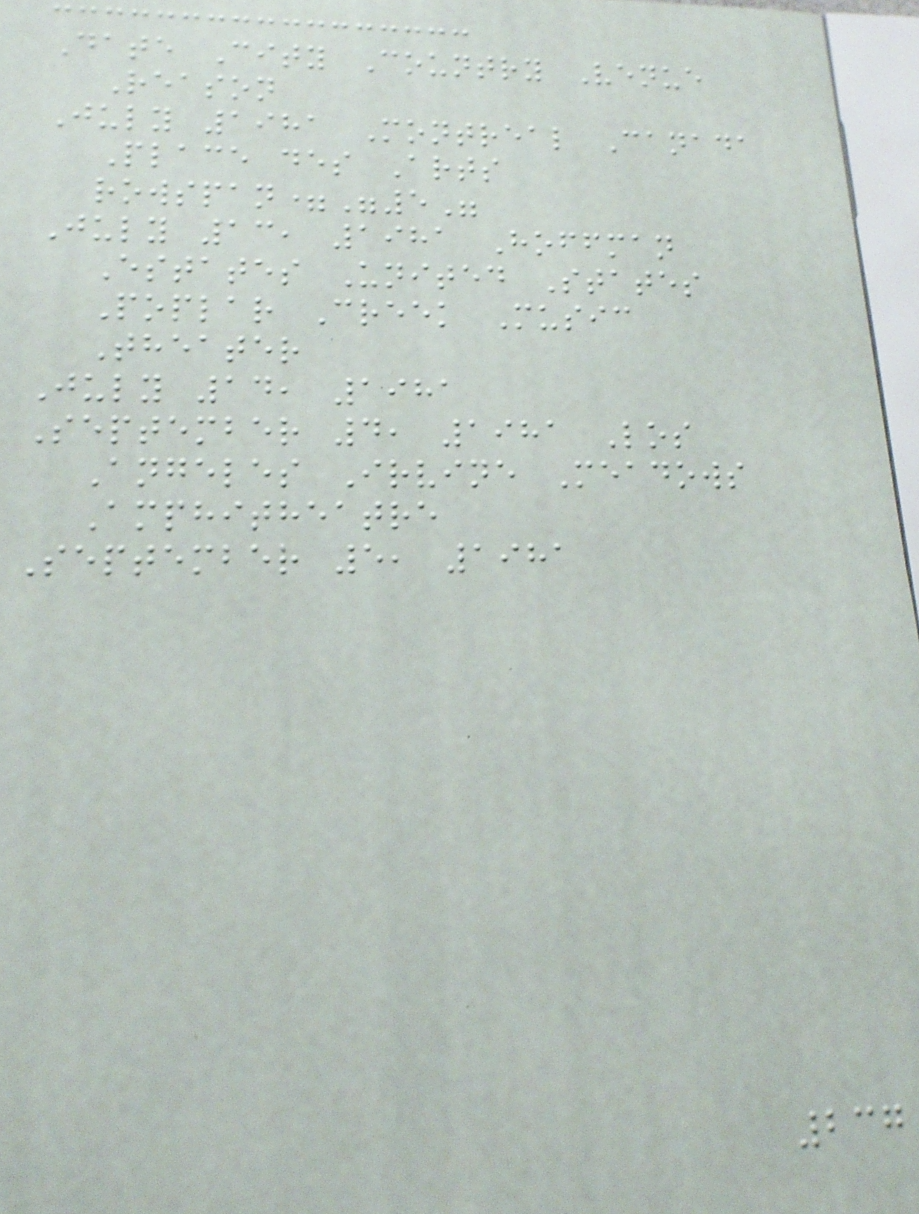Date City Country Venue
Reason
July 1981 Montreal Canada
Place des Arts
rowspan="5"
July 13, 1981 Hoffman
Estates United States
Poplar Creek Music
Theater
July 14, 1981
September 4, 1981 Los
Angeles Irvine Meadows
Amphitheatre
September 5, 1981
237
